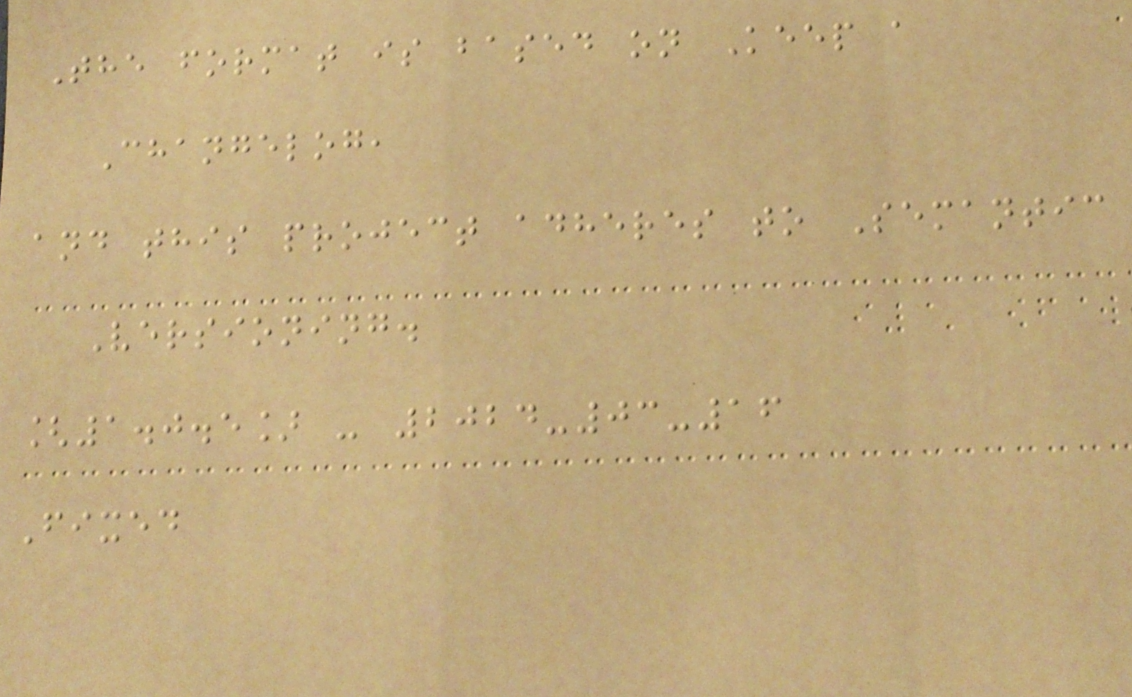The format is based on Keep a
Changelog,
and this project adheres to Semantic
Versioning.
[1.0.5] - 2024-03-16
Fixed
